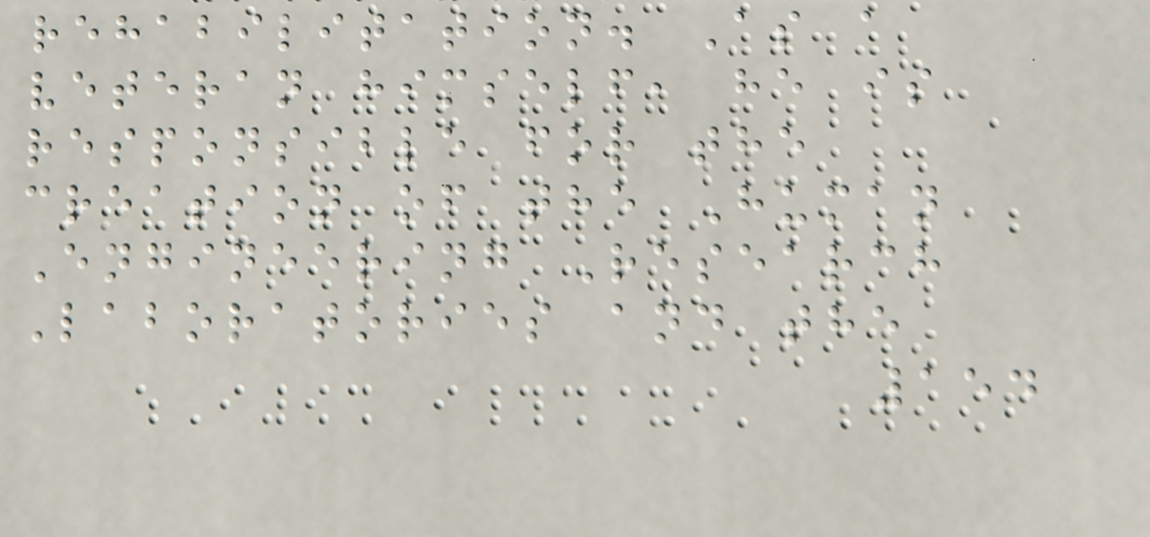rehabilitation. As a
veteran himself, he is
responsible for the
creation of the Human
Engineering Research
Laboratories and the
154
